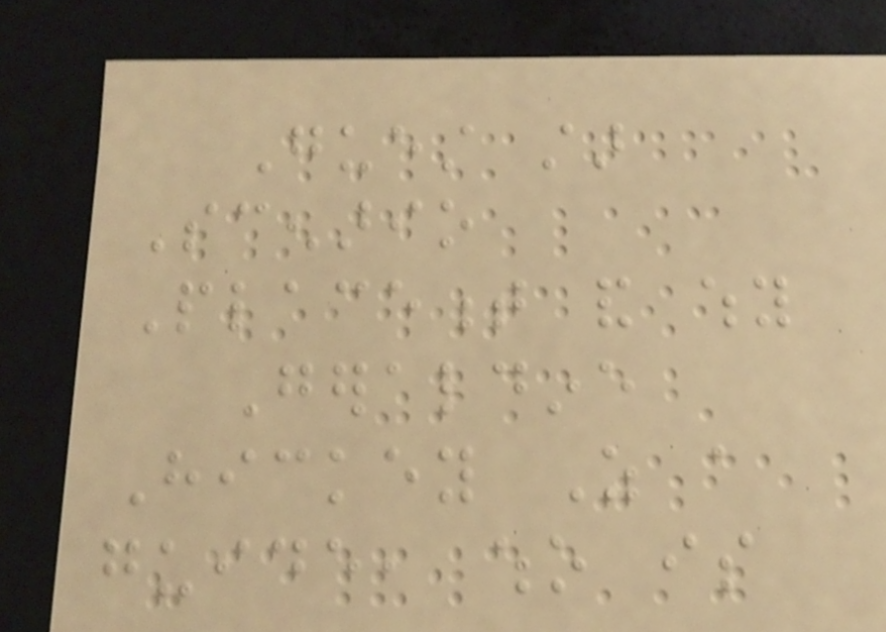Guest star
Scenario
Placement and why
Geraldine
Hickey As a
guide, who is
